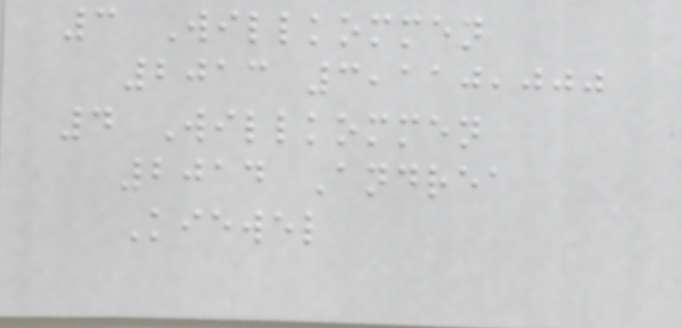3 Willkommen
2013 3,110,000
4 Willkommen
2014 Andrea
Kiewel
